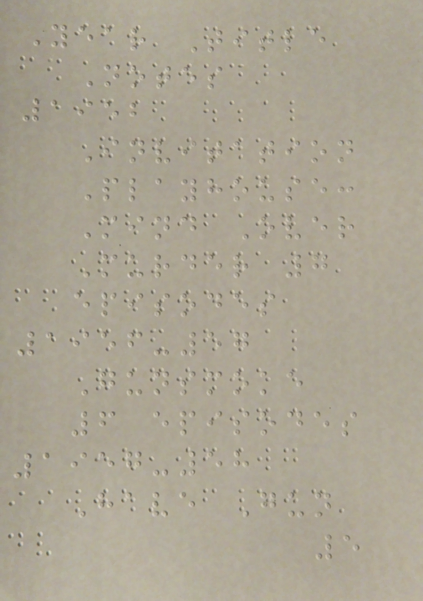Year Title
Notes
1952
Invitation
Playhouse:
Mind Over
Murder 7
episodes
1956-57
Gunsmoke
6 episodes
1957-58
Have Gun
5
